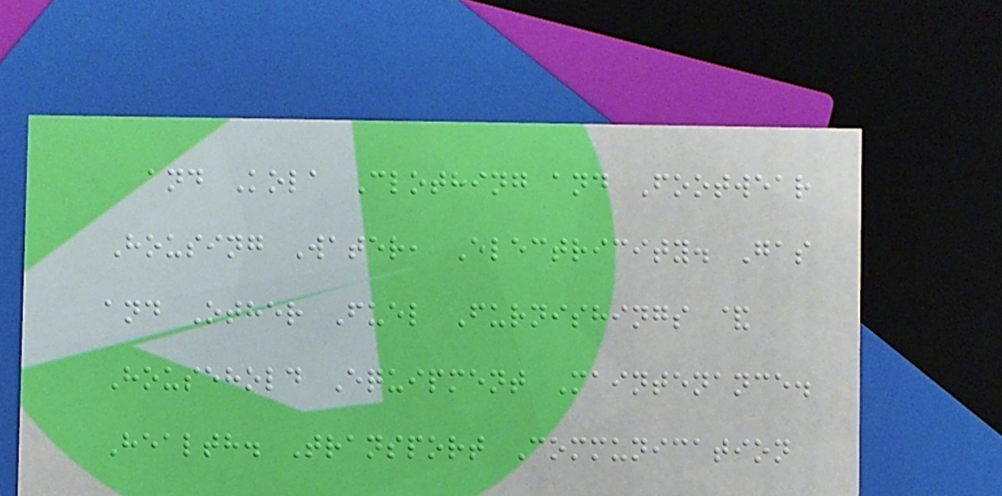and Kola Clothing and Footwear
Housing Water, Electricity. Gas
and Other Fuel Furnishings &
Household Equipment Maintenance.
Health. Transport Communication
